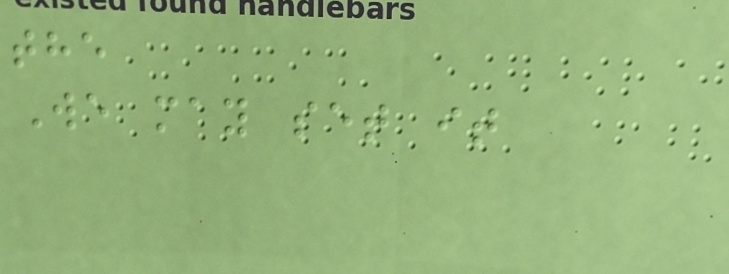the
We may set it
